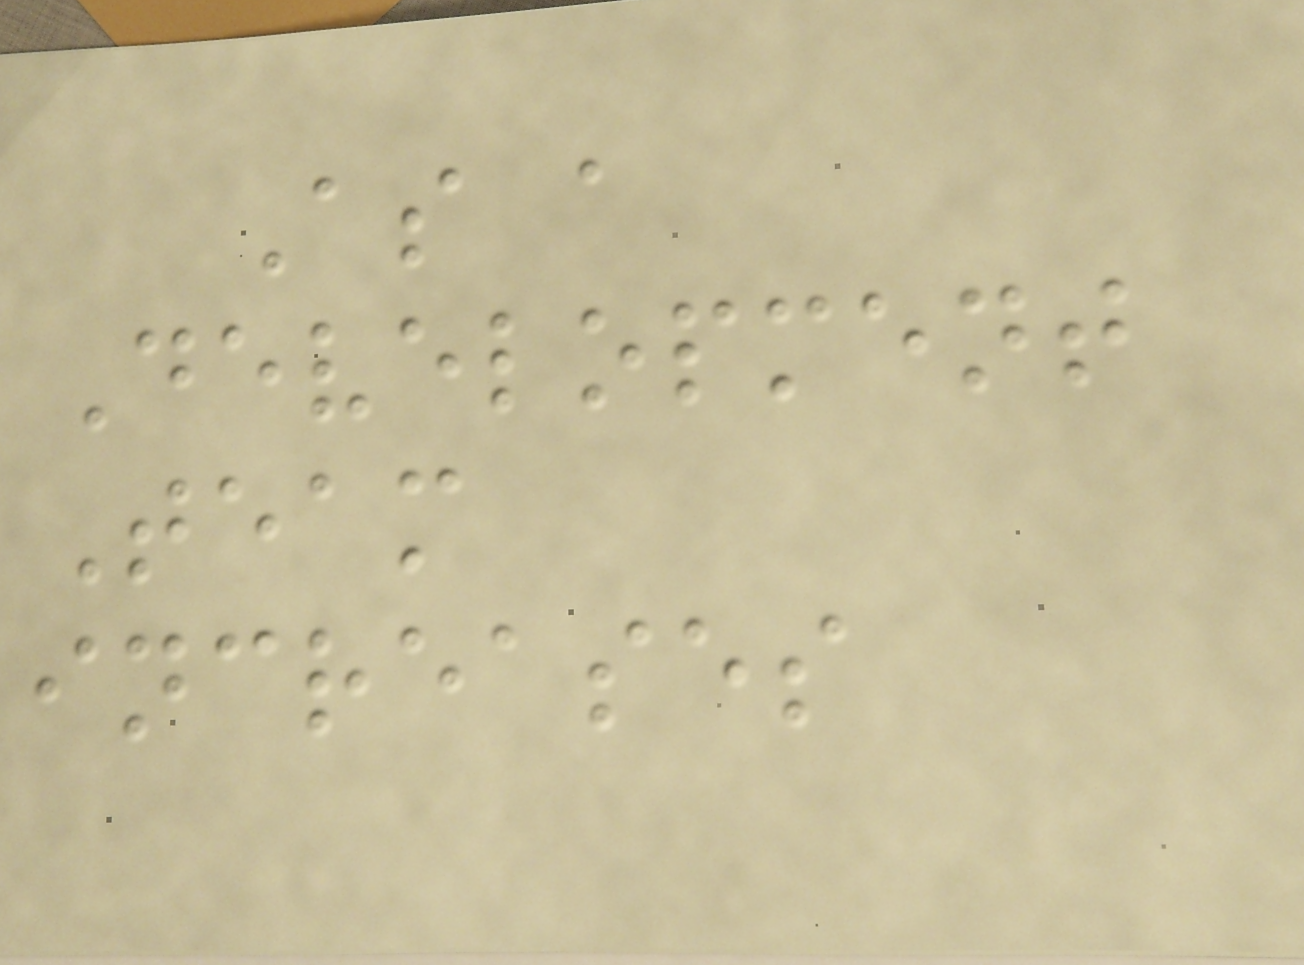As a
Development
Team
increases
